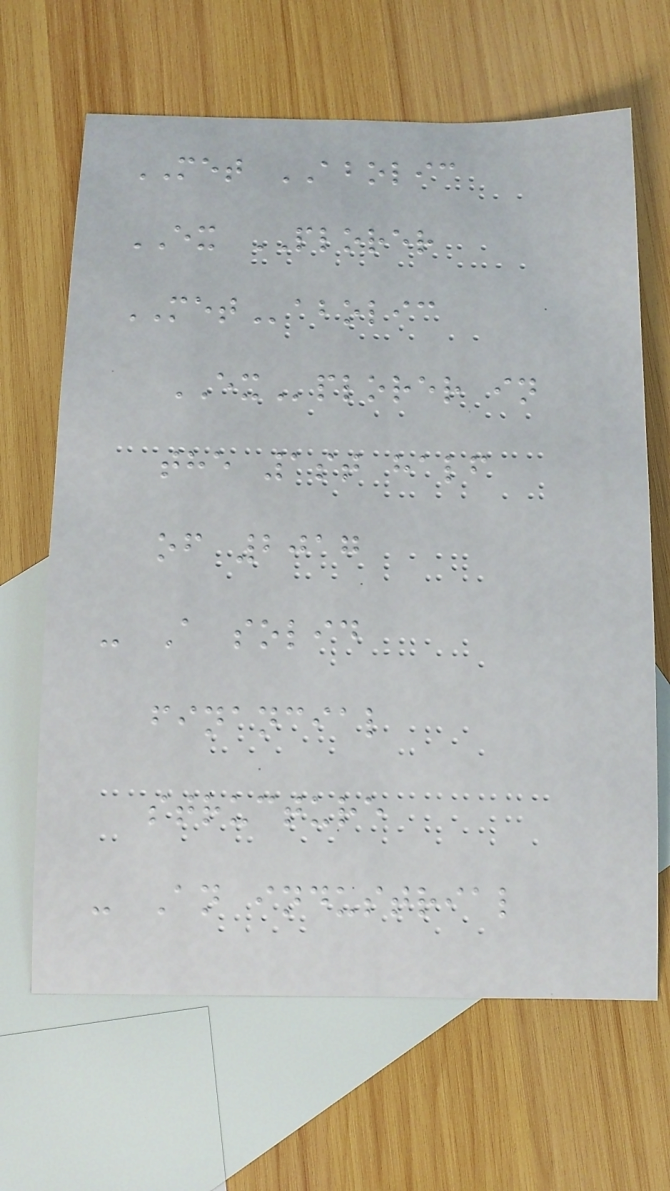MET ABOLIC
EX PLORER
METabolic
EXplorer in
the 1st half
of 2017
- A solid
financial
structure
- An industrial
